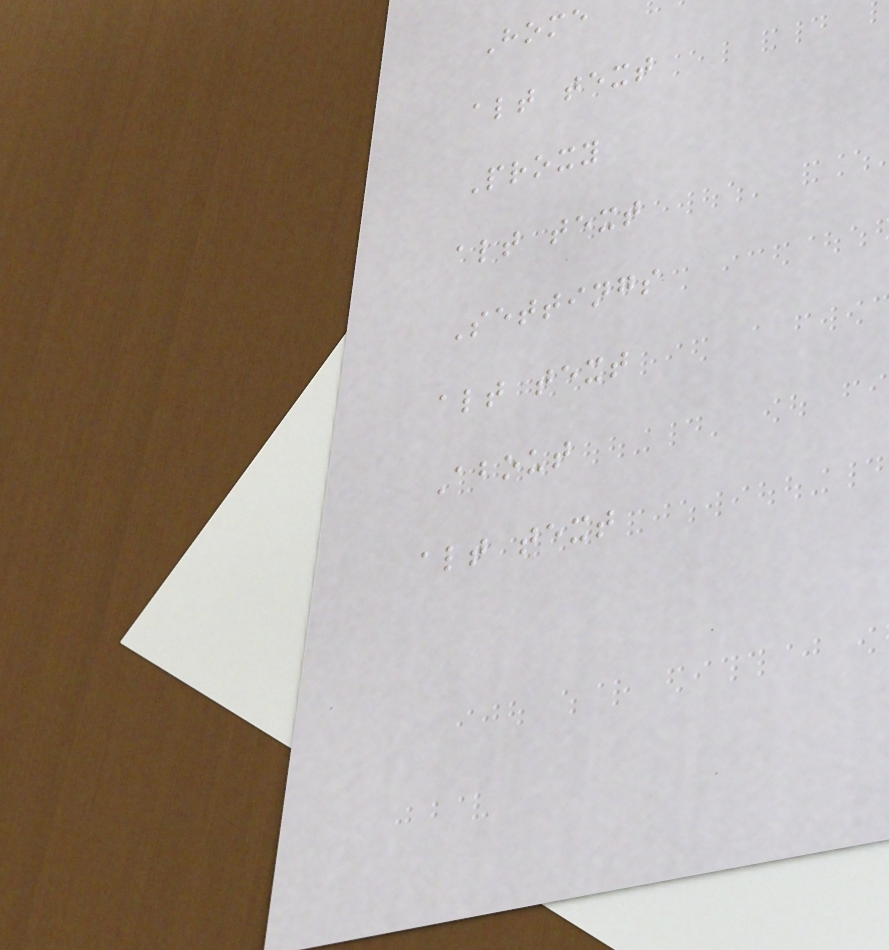Home
alt text
Proxy
alt text
Settings
alt text
About
alt text
